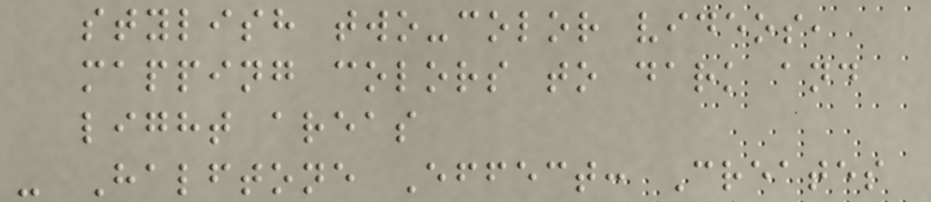stylish two-color videos,
mapping colors to dark and
light areas
- Halftone Effect: Creates
